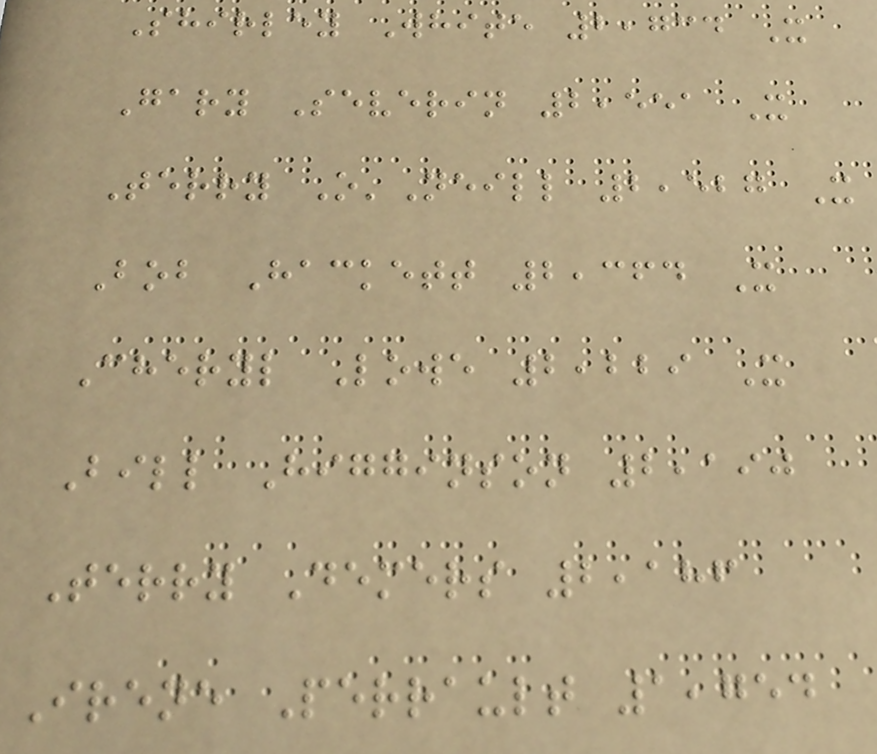Shirley White 2,734 X
Gary Severin 2,551 X
Terry O'Neill 2,527 X
Bob Hackett 2,364 X
Cheryl Lowe 2,229 X
Bill Higginson 2,190
Terry Demers 2,186
Irene Perrault 1,754
